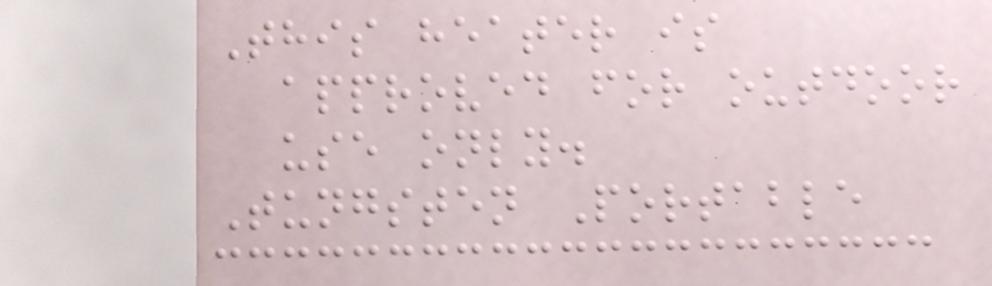This heater is
approved for outdoor
use only.
Tungsten Portable
